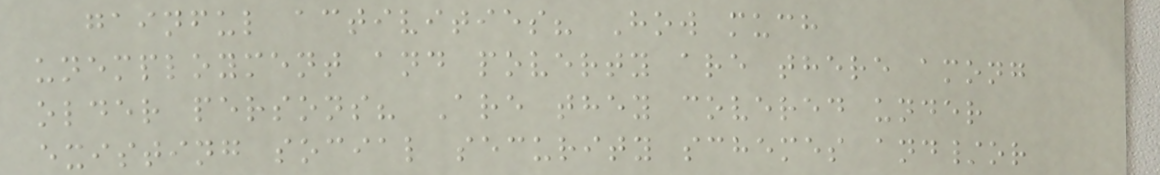gainful activities? How much
unemployment and poverty are there among
older persons? Are they covered under
existing social security schemes and/or
